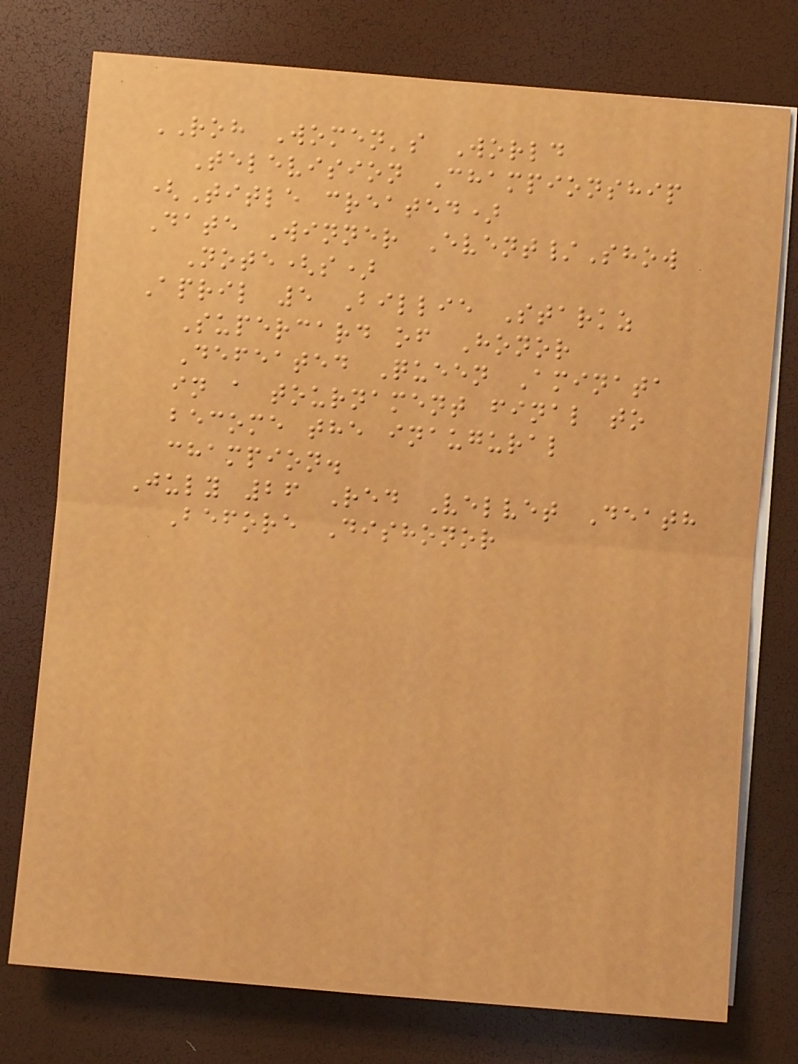ROH Women's World
Television Championship
(Title created)
Date Winner Event/Show
Note(s)
April 5 Billie Starkz
Supercard of Honor
Defeated Queen Aminata
in a tournament final to
become the inaugural
champion.
July 26 Red Velvet Death
Before Dishonor
